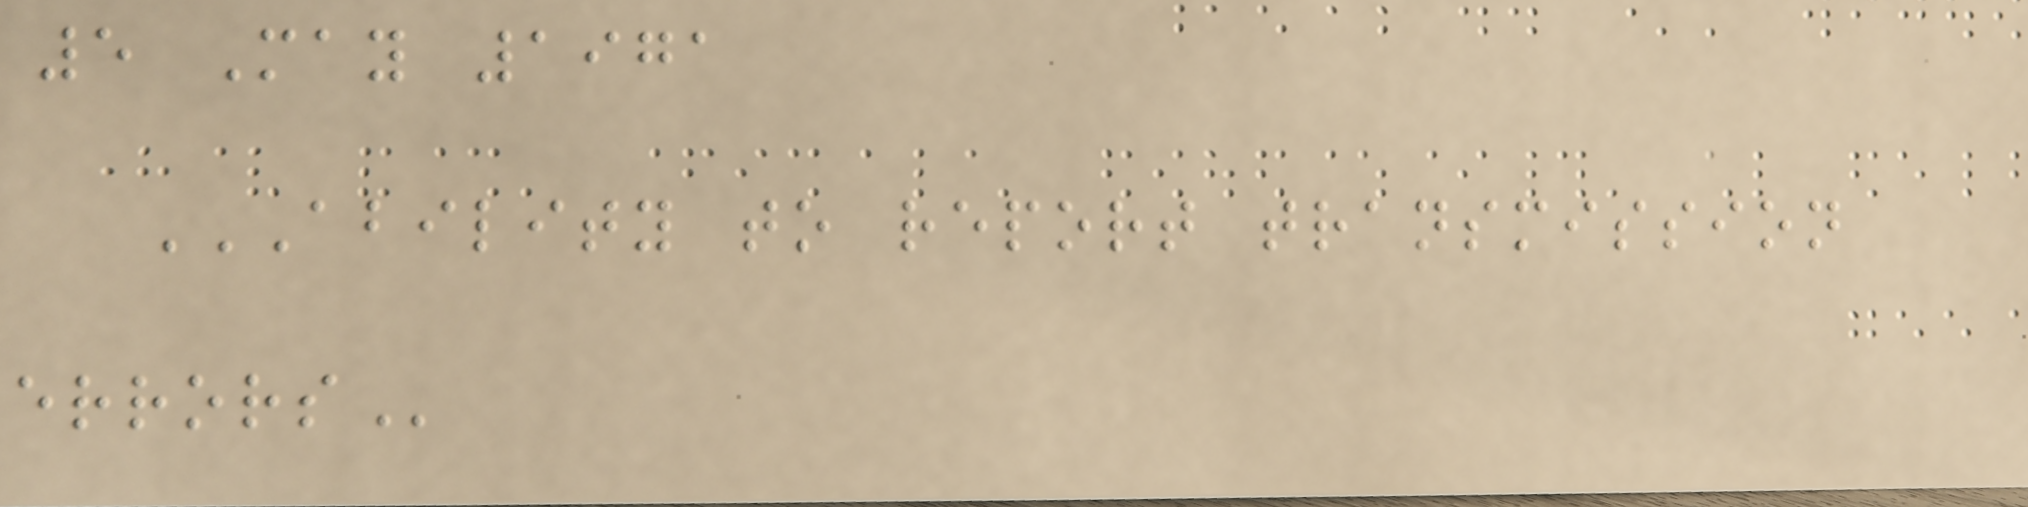5 May 1971
ABILITY TO REPORT TRANSMISSION
ERRORS
